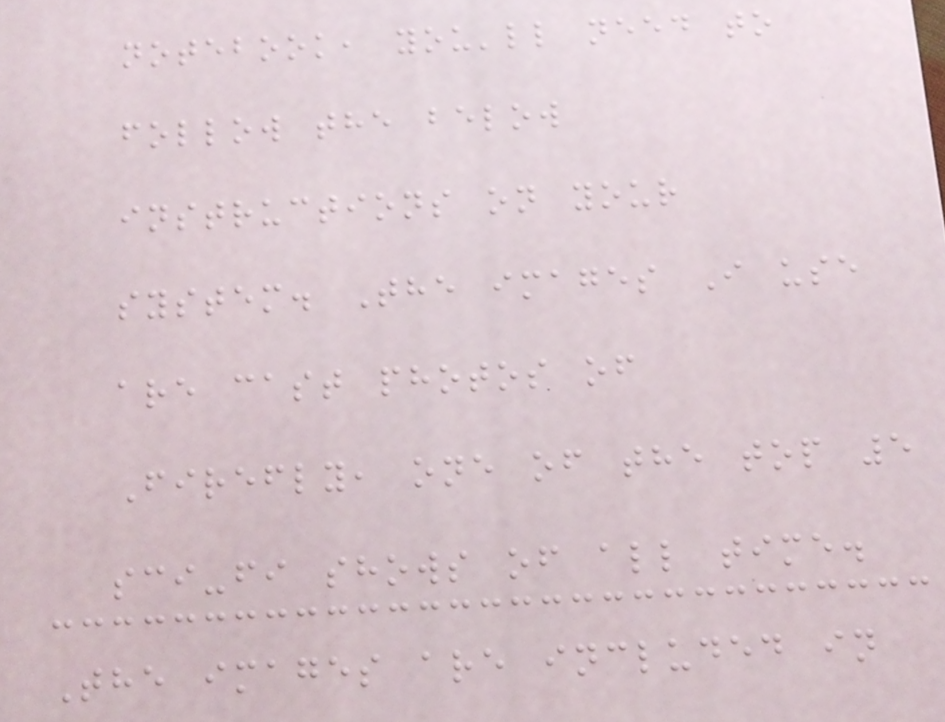notebook, you'll need to
follow the below
instructions on your
system. The images I use
are cast photos of
Firefly, one of the top 5
sci-fi shows of all time.
The images are included in
